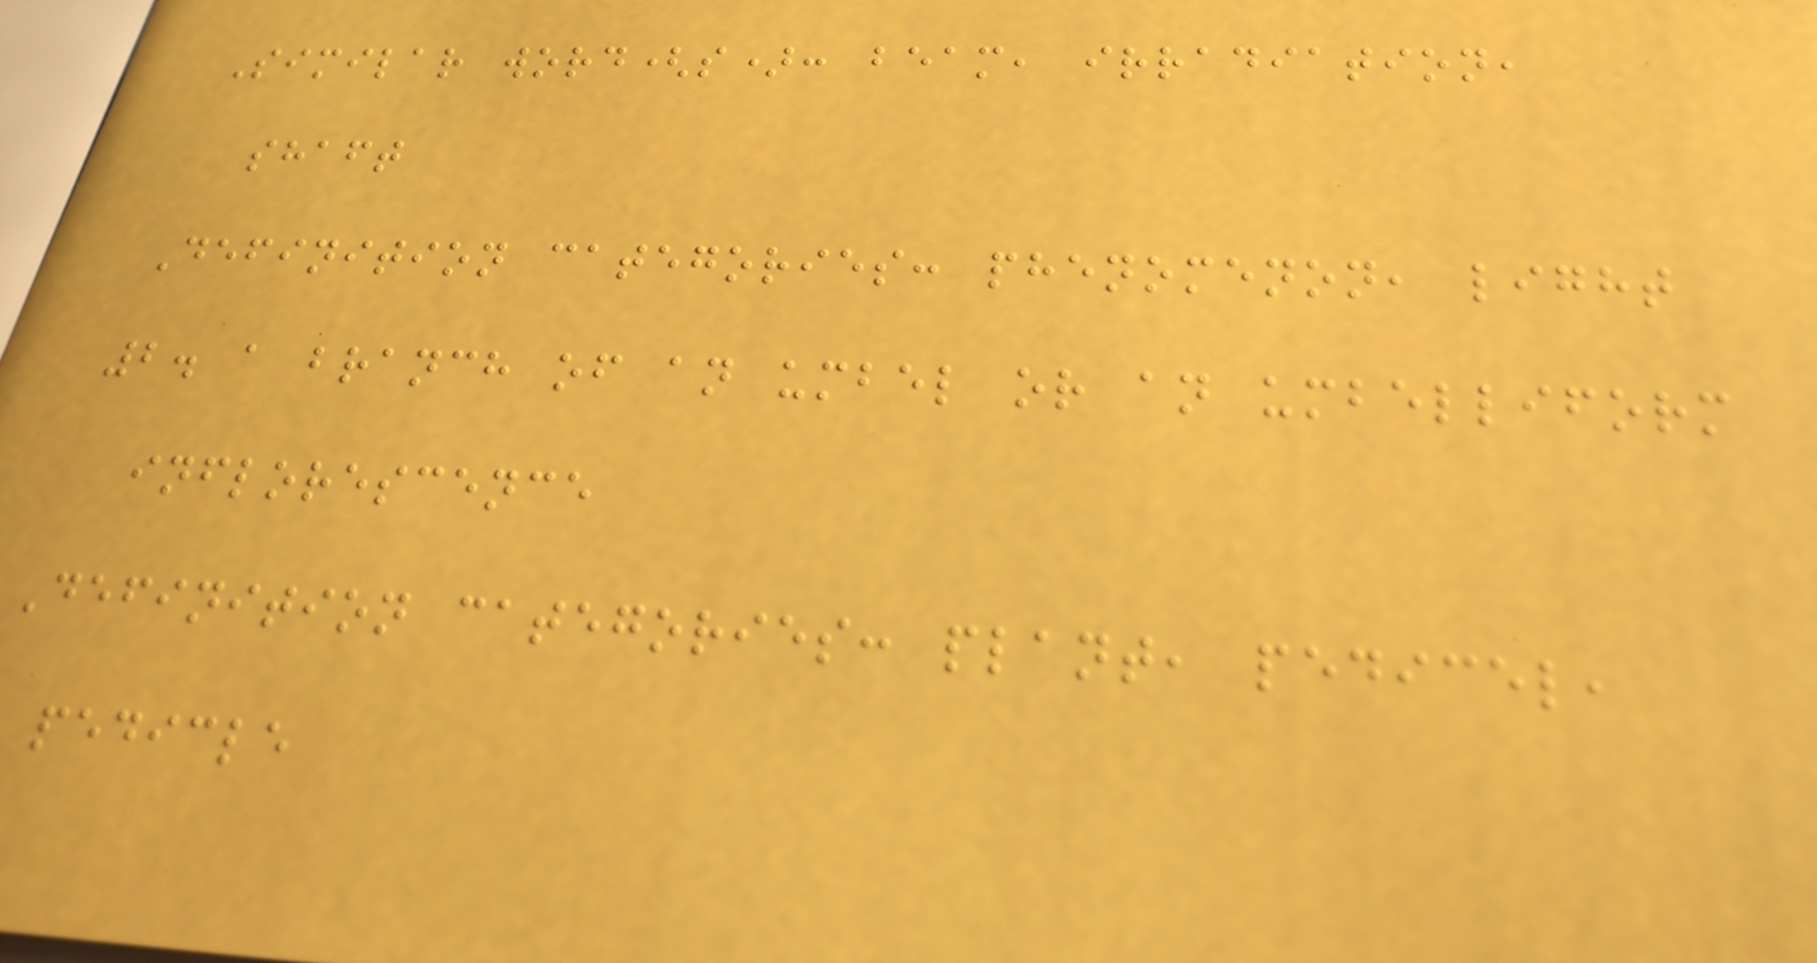Similar word(s): beam, irradiation,
shaft
Definition categories: phenomenon, light
2. a branch of an umbel or an umbelliform
inflorescence
Definition categories: plant, pedicel,
pedicle
